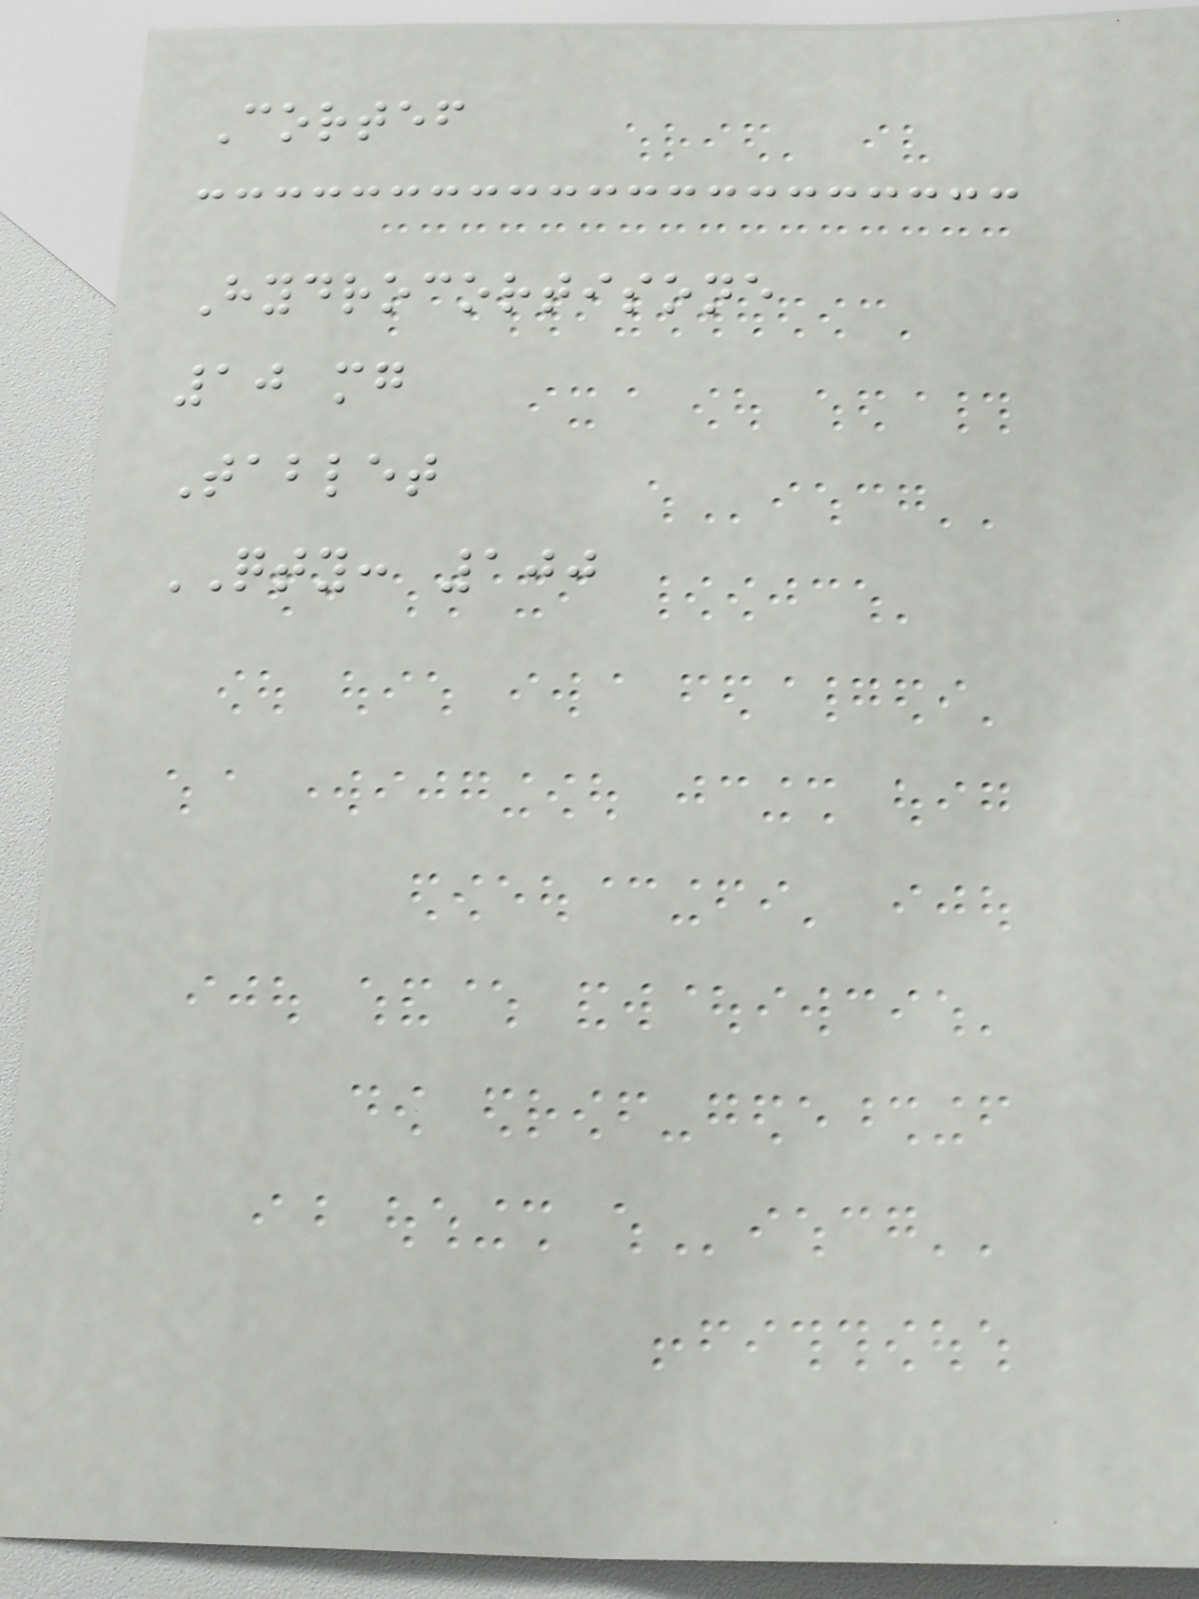Cortef
Hydrocortisone
10 mg
Tablet
QTY: 100
